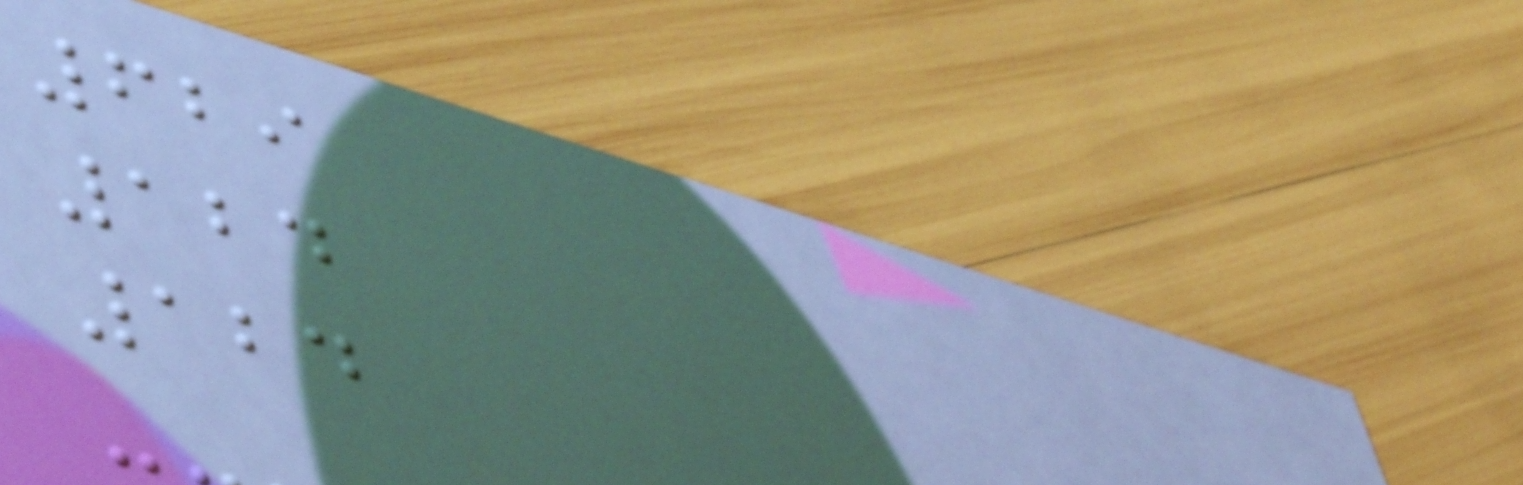629
124
124
